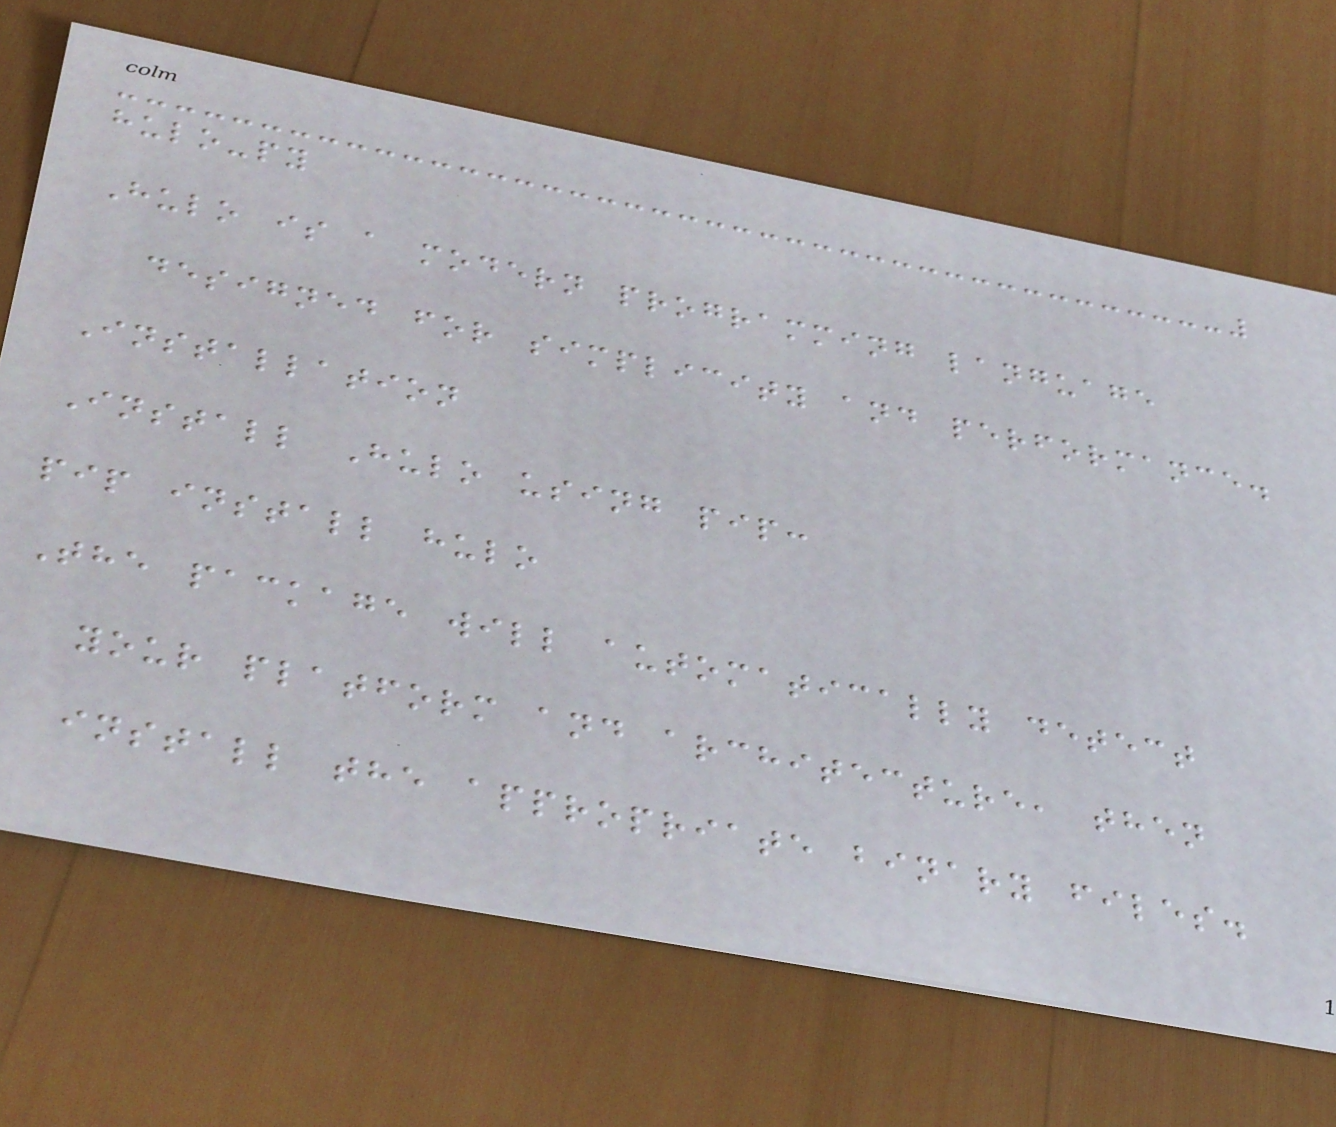hulo-py
Hulo is a modern programming language
designed for simplicity and performance.
Installation
Install Hulo using pip:
pip install hulo
The package will automatically detect
your platform and architecture, then
install the appropriate binary files.
